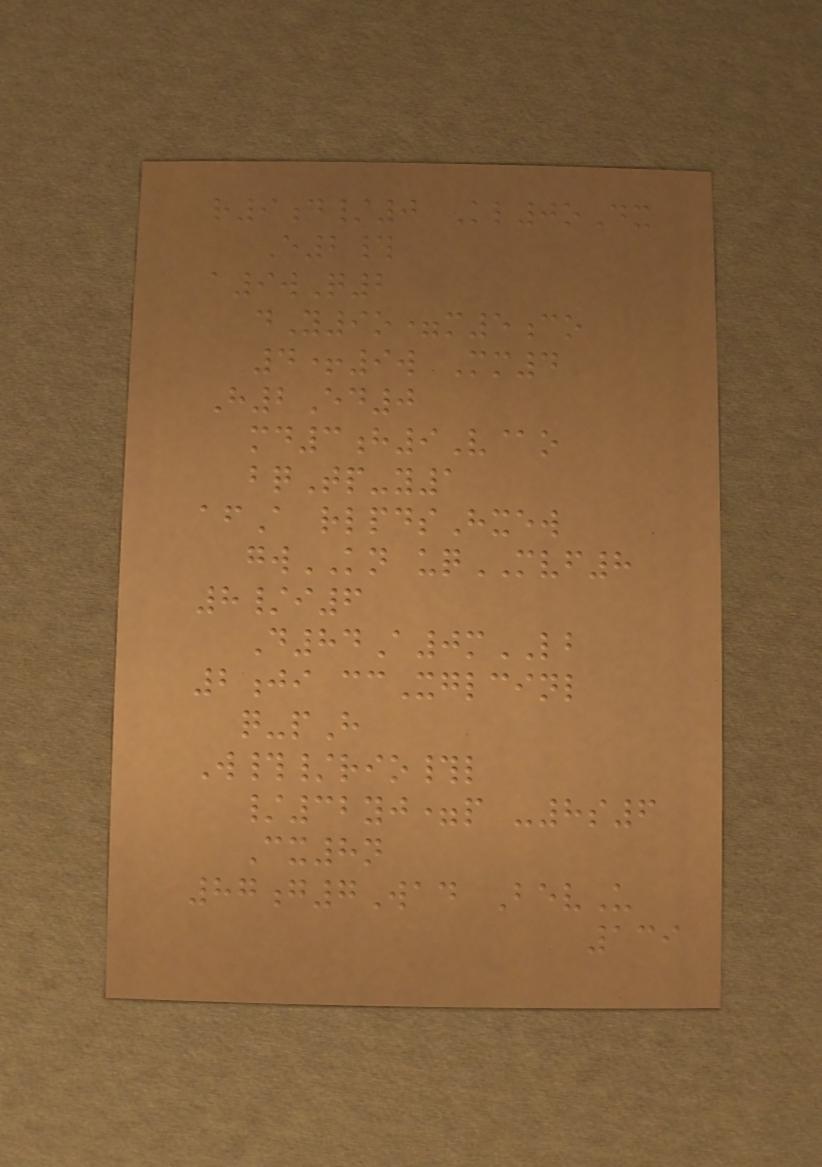r9d/0 Kl0oDx
E2#
a9wQ2
dY9o=m5co
4+9w Mm4
H2Ed0
md3h9V@o
bqTp-y1
afA rlpdsHxew
gwKN uqMVF8
8/i6
D84A0mLB
2ji ccXglcinl
q-pH
W#/rio#l
/32yj=p -8s6
Cx8n
87g7Wad BevU
139
